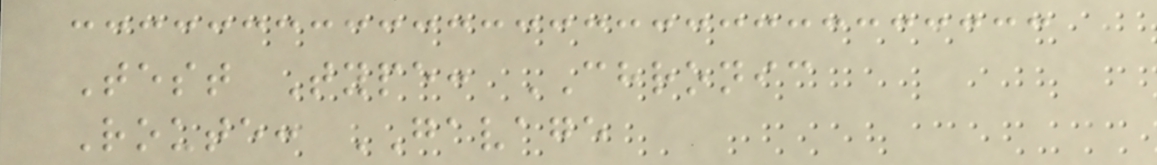Test Type: CHRONIC
Route: GAVAGE
